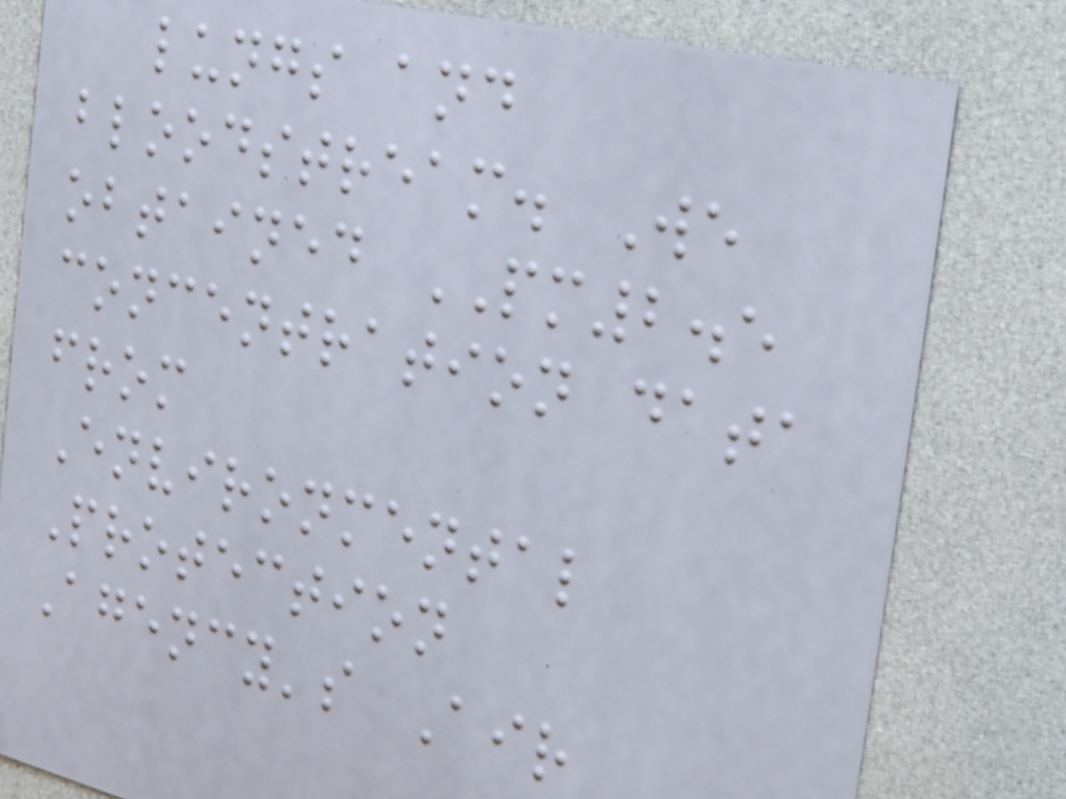lungs and
bloodstream. We
obtained PM2.5
concentration data
from
Environmental
Protection
Agency's Air
